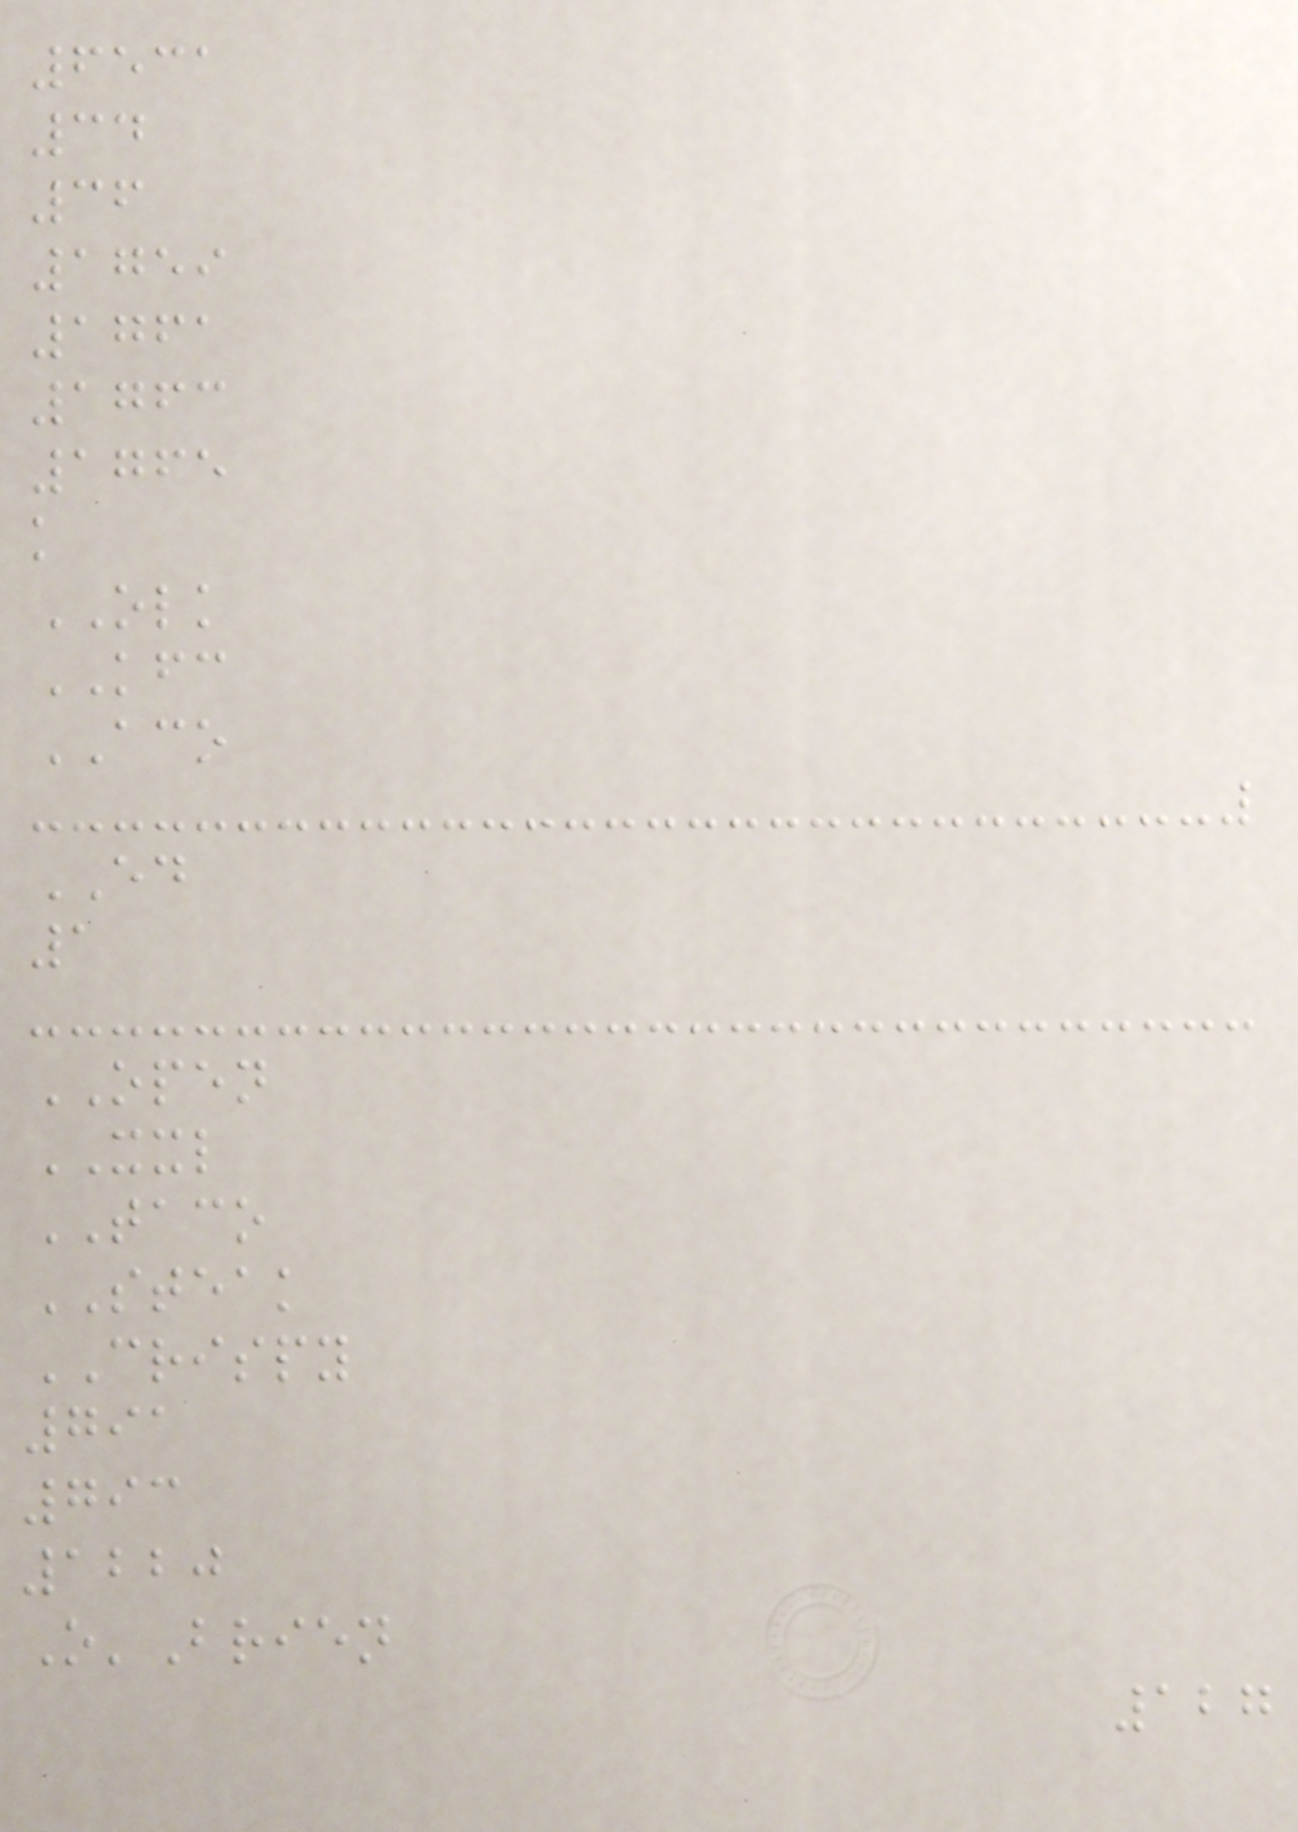6531
34
36
1759
1761
1763
1765
k
OLK
KFC
ACO
ED
1
OPEN
XXL
TACO
STEAK
CRISPY
791
793
1220
O'Brien
127
